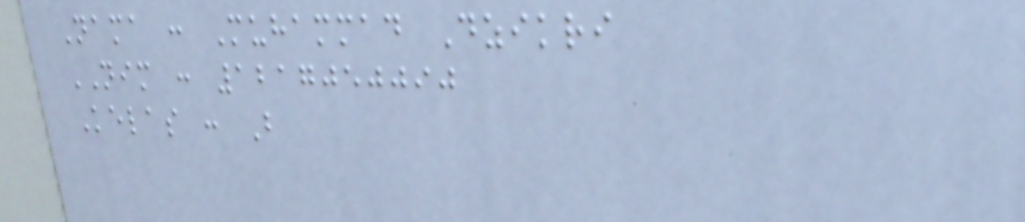Nama : Muhammad Dzikri
NIM : 1217050090
Kelas : B
